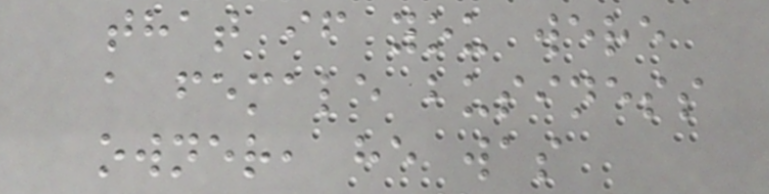that if you were
a female business
owner, he was
